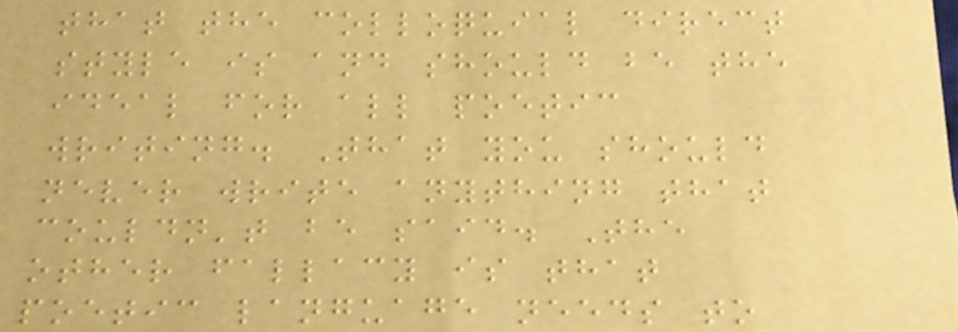that the colloquial direct
style is and should be the
ideal for all poetic
writing. That you should
never write anything that
couldn't be said. The
other fallacy is that
poetic language needs to
